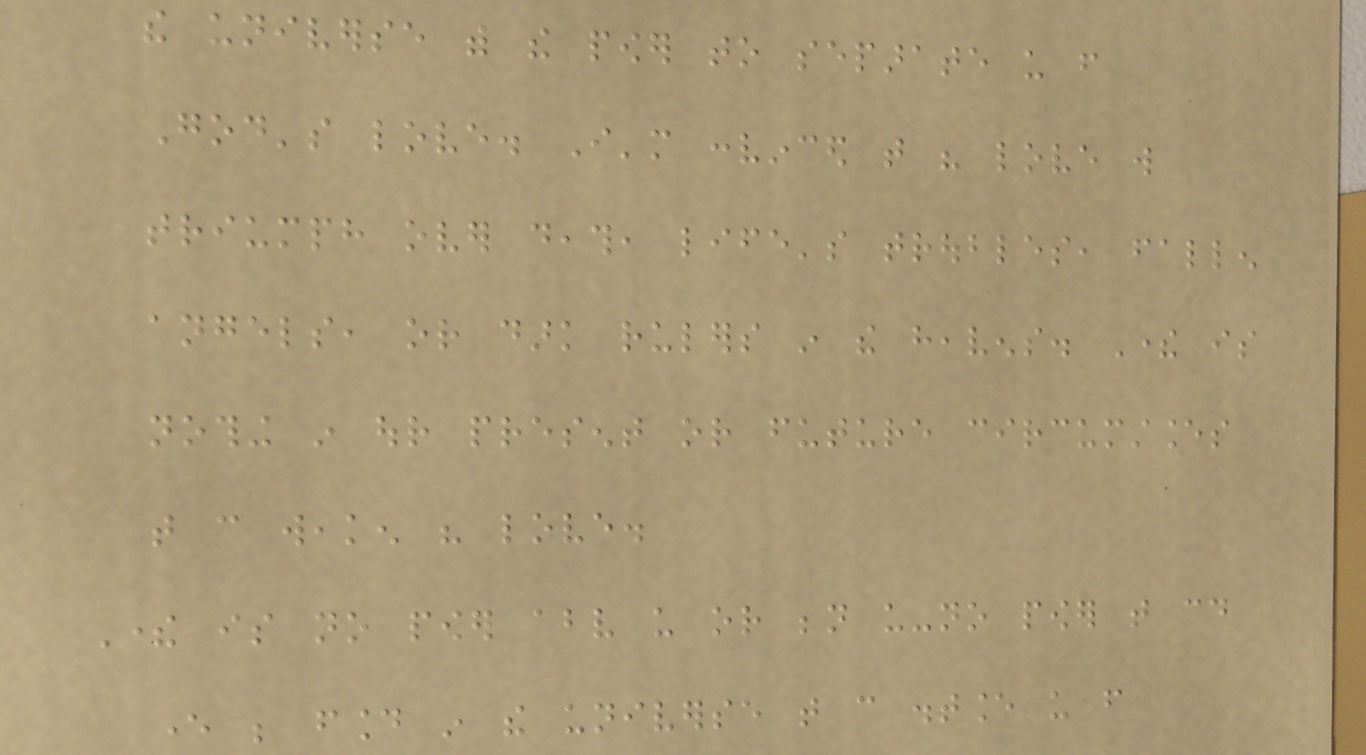the universe with the power to separate us from
God's love. I'm convinced that his love will
triumph over death, life's troubles, fallen
angels, or dark rulers in the heavens. There is
nothing in our present or future circumstances
that can weaken his love.
There is no power above us or beneath us-no power that could
ever be found in the universe that can distance us from
